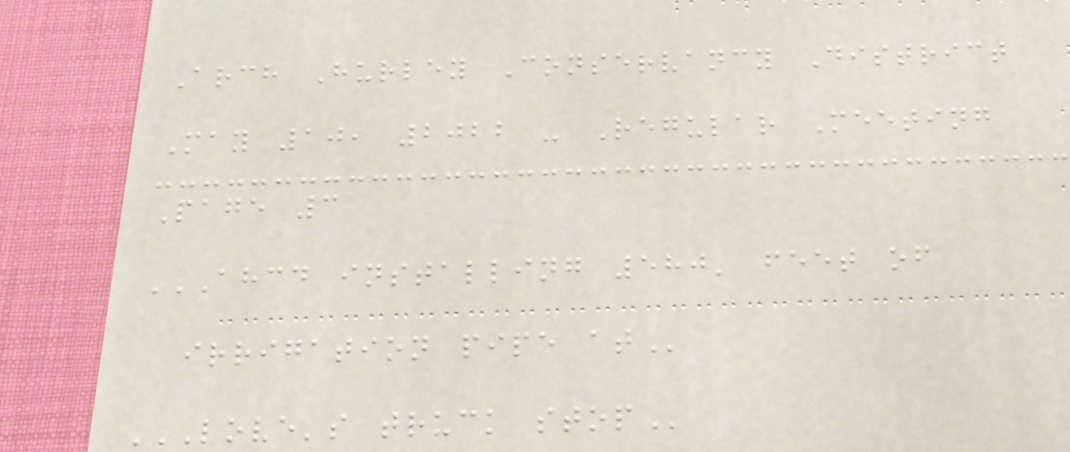Arch Hurley Conservancy District
May 10, 2022 - Regular Meeting
Page 3
AHCD INSTALLING 580' FEET OF
IRRIGATION PIPE AT
LOVE'S TRUCK STOP
